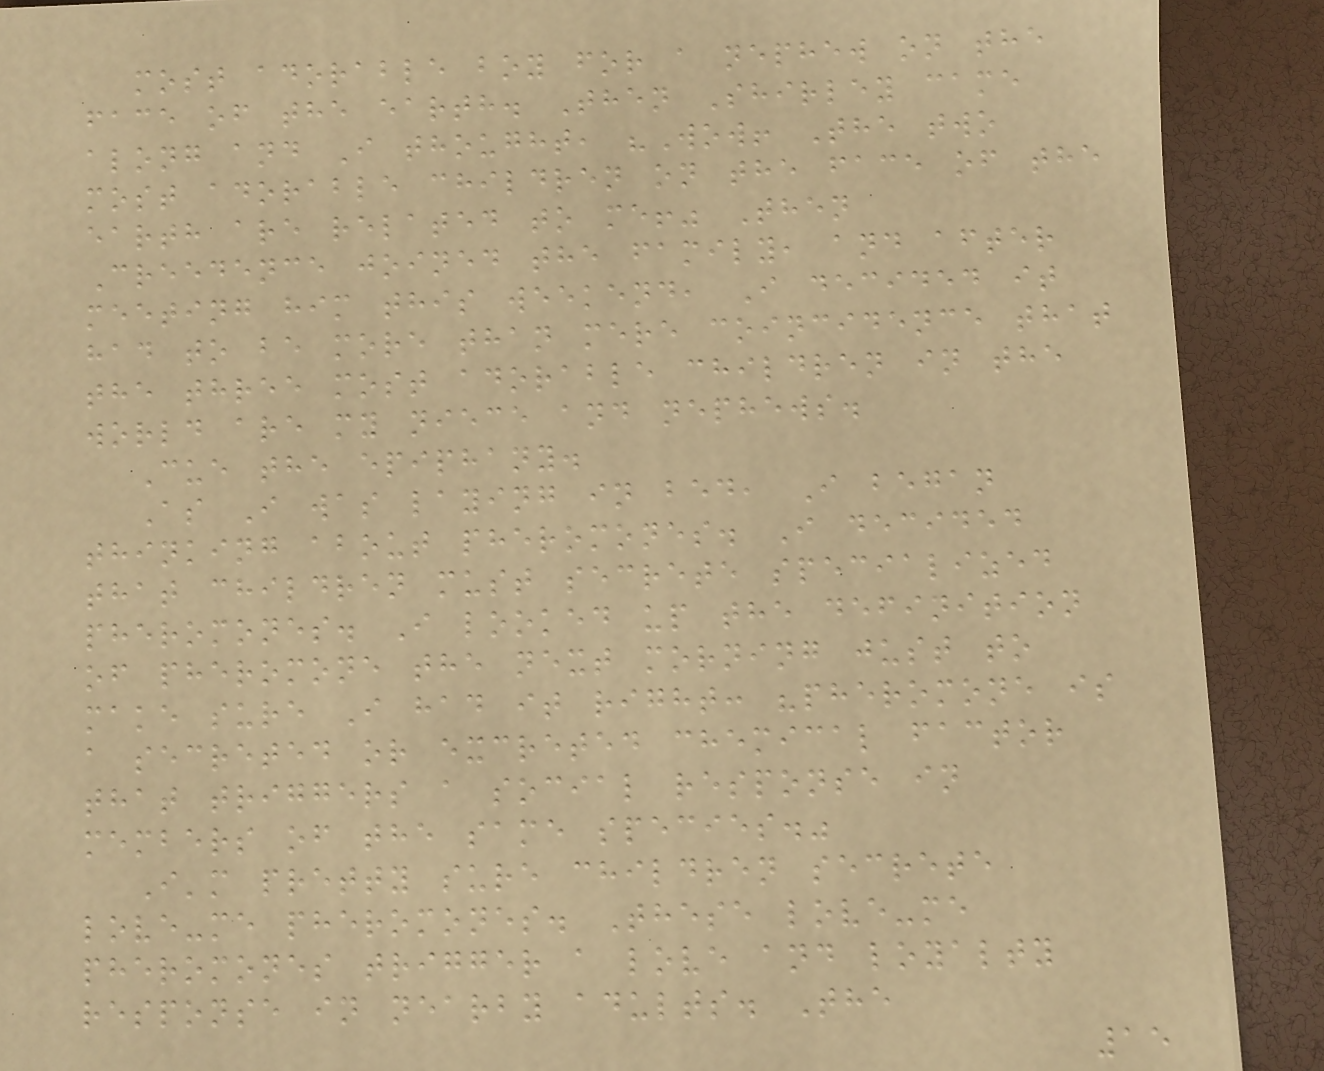most adorable boy for a nephew on the
face of the earth. Then Shirley came
along and I thought, "Wow! The two
most adorable children on the face of the
earth are related to me!" Then
Creedence joined the family, and after
meeting him this weekend, I decided it
had to be more than mere coincidence that
the three most adorable children in the
world are my niece and nephews.
Cue the epiphany.
As I was laying in bed, I began
thinking about pheromones. I decided
that children must secrete specialized
pheromones. I looked up the definition
of pheromone the next morning just to
make sure I had it right: "pheromone is
a secreted or excreted chemical factor
that triggers a social response in
members of the same species."
I'm pretty sure children secrete
love-me pheromones. These love-me
pheromones trigger a love and loyalty
response in nearby adults. The
15
